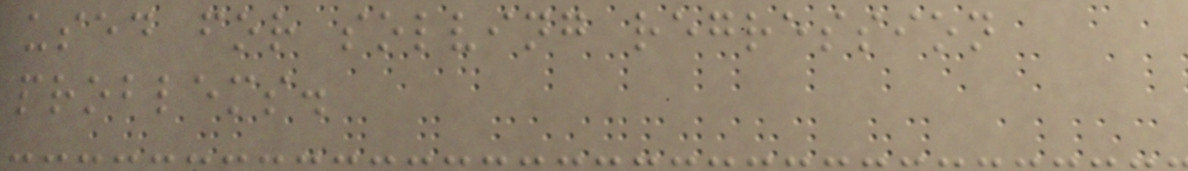used for solving regression
problems.
